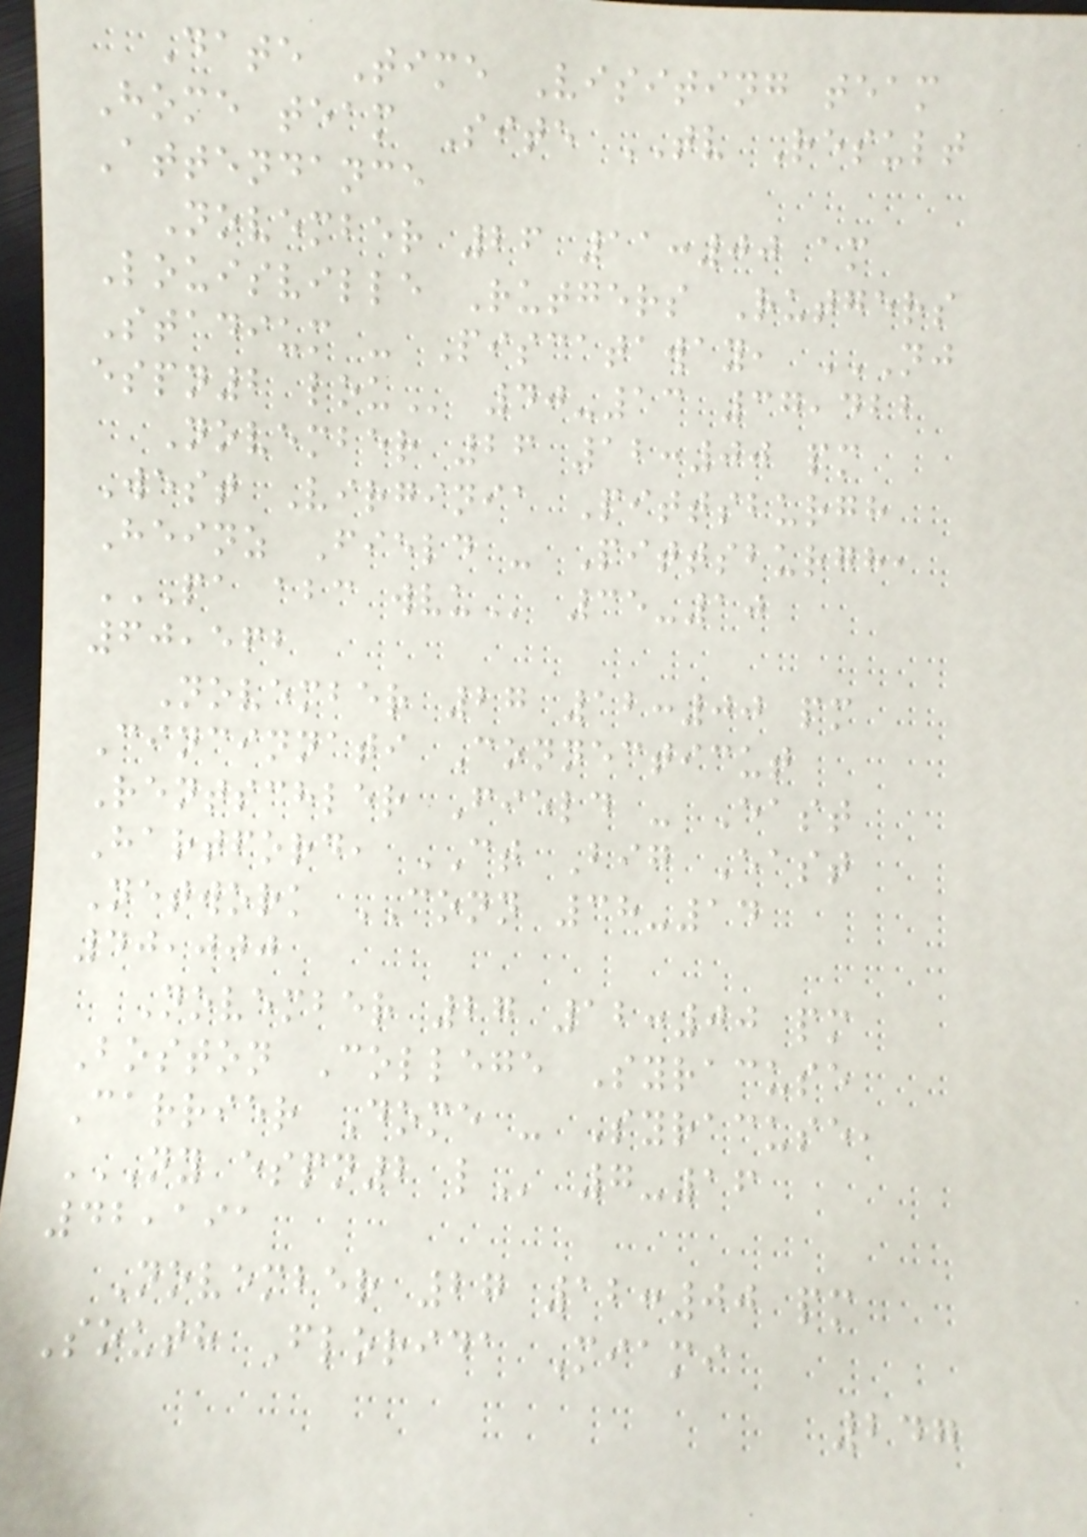Date Time Visiting team
Home team Site TV Result
Attendance
November 26 11:00 am
Louisville Rutgers Rutgers
Stadium - Piscataway, NJ
ESPN2 LOU 40-13 37,422
November 26 12:00 pm
West Virginia Pittsburgh
Heinz Field - Pittsburgh,
PA ABC WVU 35-10
60,562
November 27 12:00 pm
Cincinnati Connecticut
Rentschler Field - East
Hartford, CT Big East
Network CONN 38-14
40,000
November 27 12:00 pm
Boston College Syracuse
Carrier Dome - Syracuse,
NY ESPN2 L 7-16
42,191
November 27 12:00 pm
South Florida Miami
247
